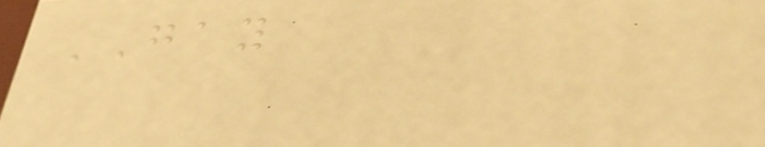GAY
